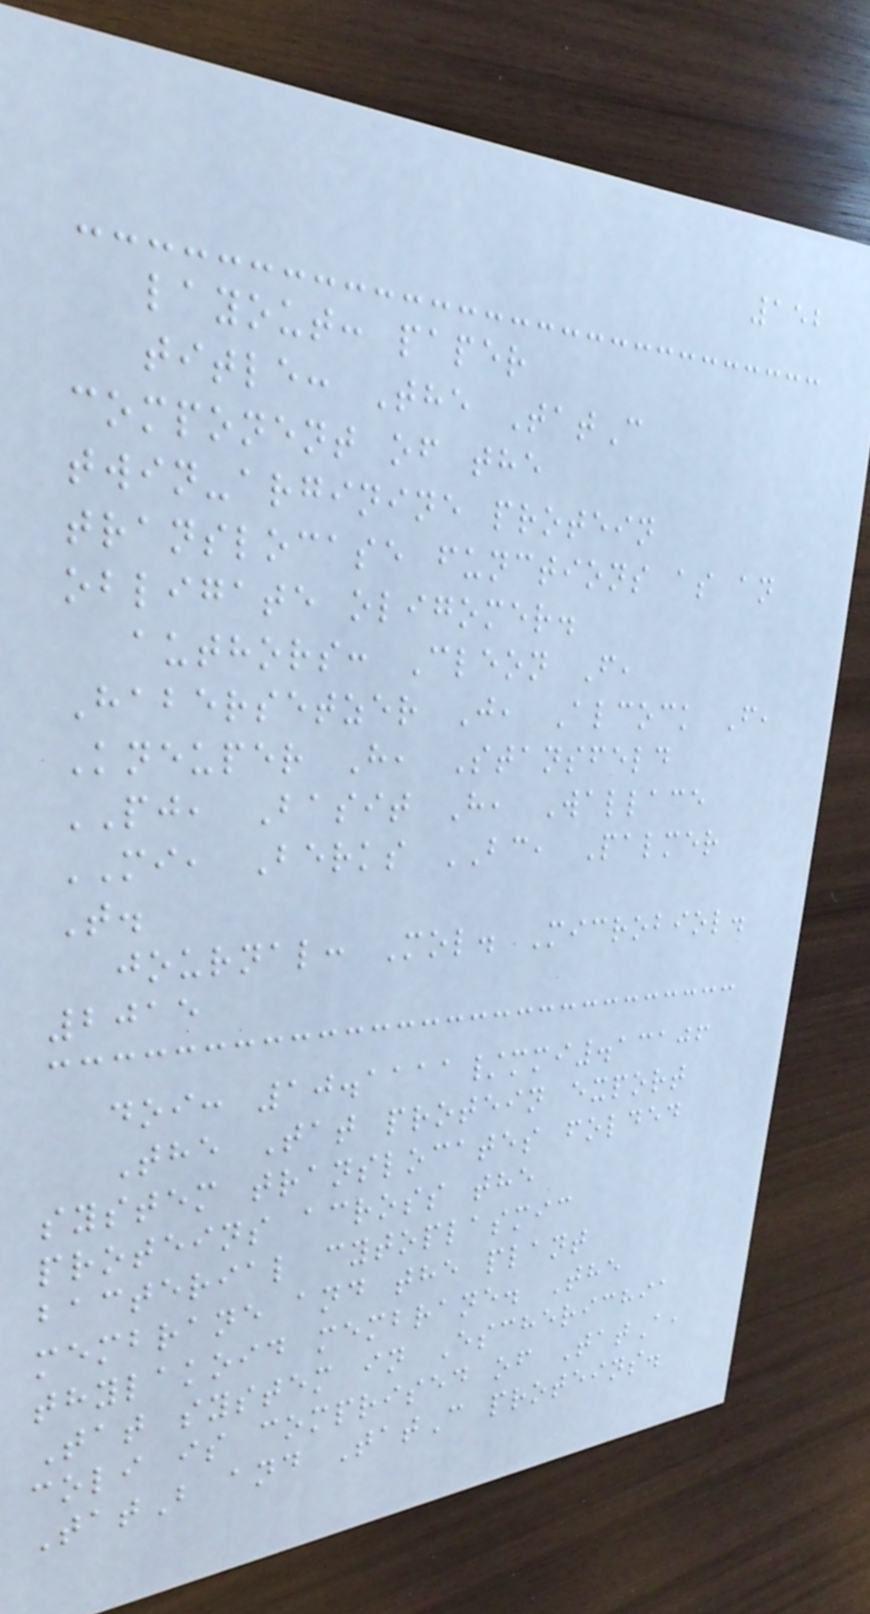152
layout: paper
title: The TatC
component of the
twin-arginine protein
translocase functions as an
obligate oligomer.
authors: Cleon F,
Habersetzer J, Alcock F,
Kneuper H, Stansfeld
PJ, Basit H, Wallace
MI, Berks BC, Palmer
T.
journal: Mol. Microbiol.
2015
doi: 10.1111/mmi.13106
The Tat protein export
system translocates folded
proteins across the
bacterial cytoplasmic
membrane and the plant
thylakoid membrane. The
Tat system in Escherichia
coli is comprised of TatA,
TatB and TatC proteins.
